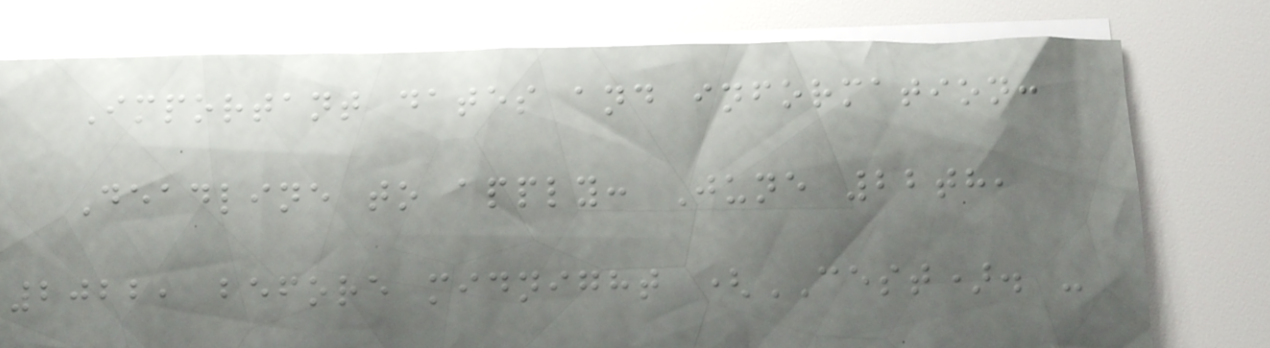Important dates and information:
Deadline to apply: June 22th,
2022, before midnight (CEST). -
